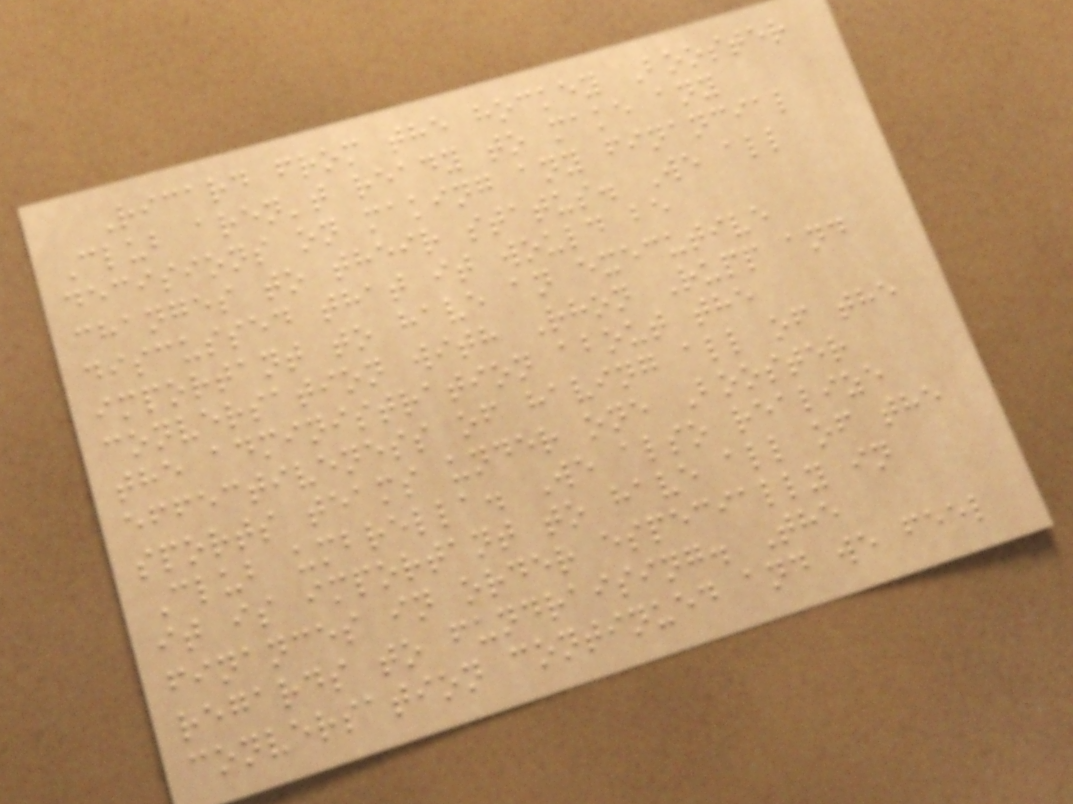Ricard from the hockey Booster
Club aren't ready to make any
decisions on making any financial
changes to their status. We all
discussed that it would be
important to have an executive
conversation with Rhon Rupp and
the administration about the
effectiveness of having all of the
sports teams under one Booster
Club umbrella. We also realize
it is important to have all of the
finances in order especially in
regards to fundraising. The
conversation continued and we feel
